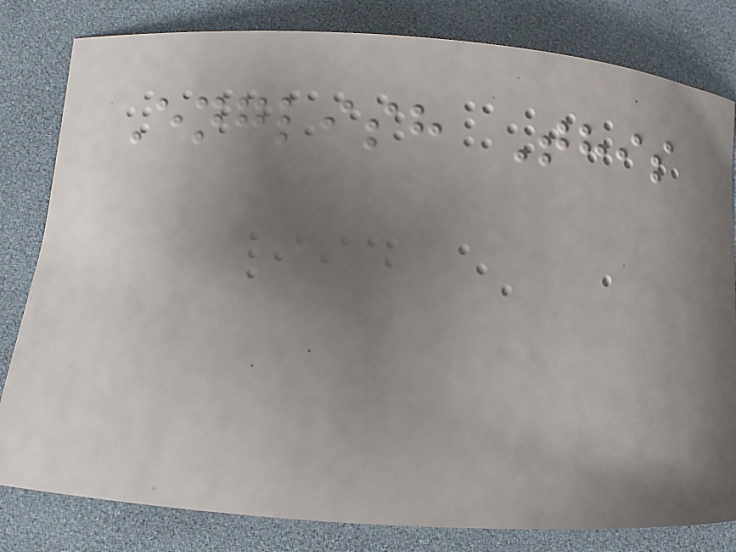English This
